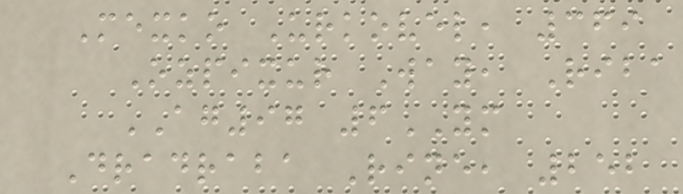Mexko Urkovel, 369
Ozpixur Way, Riba
AG97 6YM
Dradraba Rine, 252
